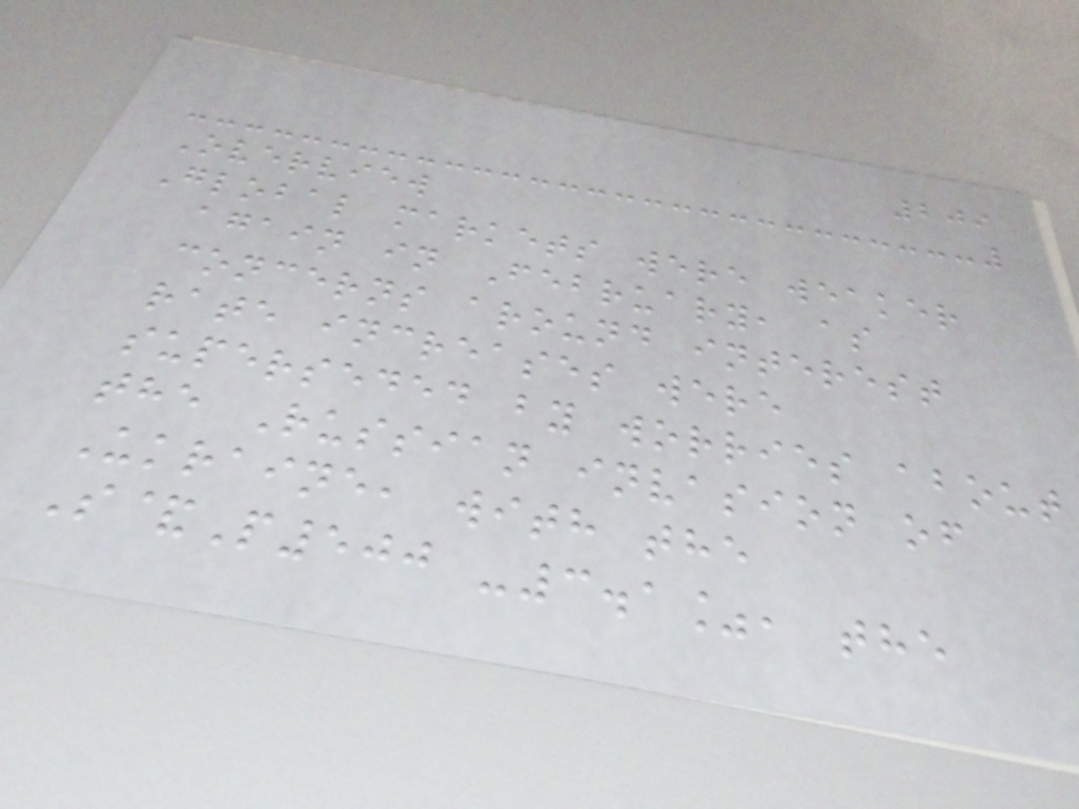209
Overview
Global markets were weaker
again in February, as
concerns around interest
rate increases were
superseded by worries about
the Russian invasion of
Ukraine, with the
S&P500 -3.1%, the
